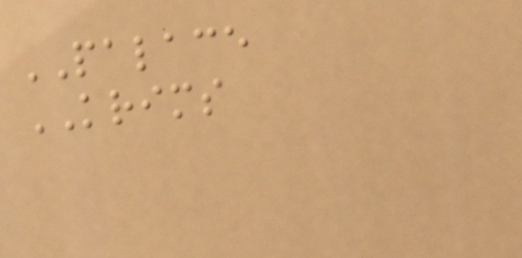PALACE
KRIMS
